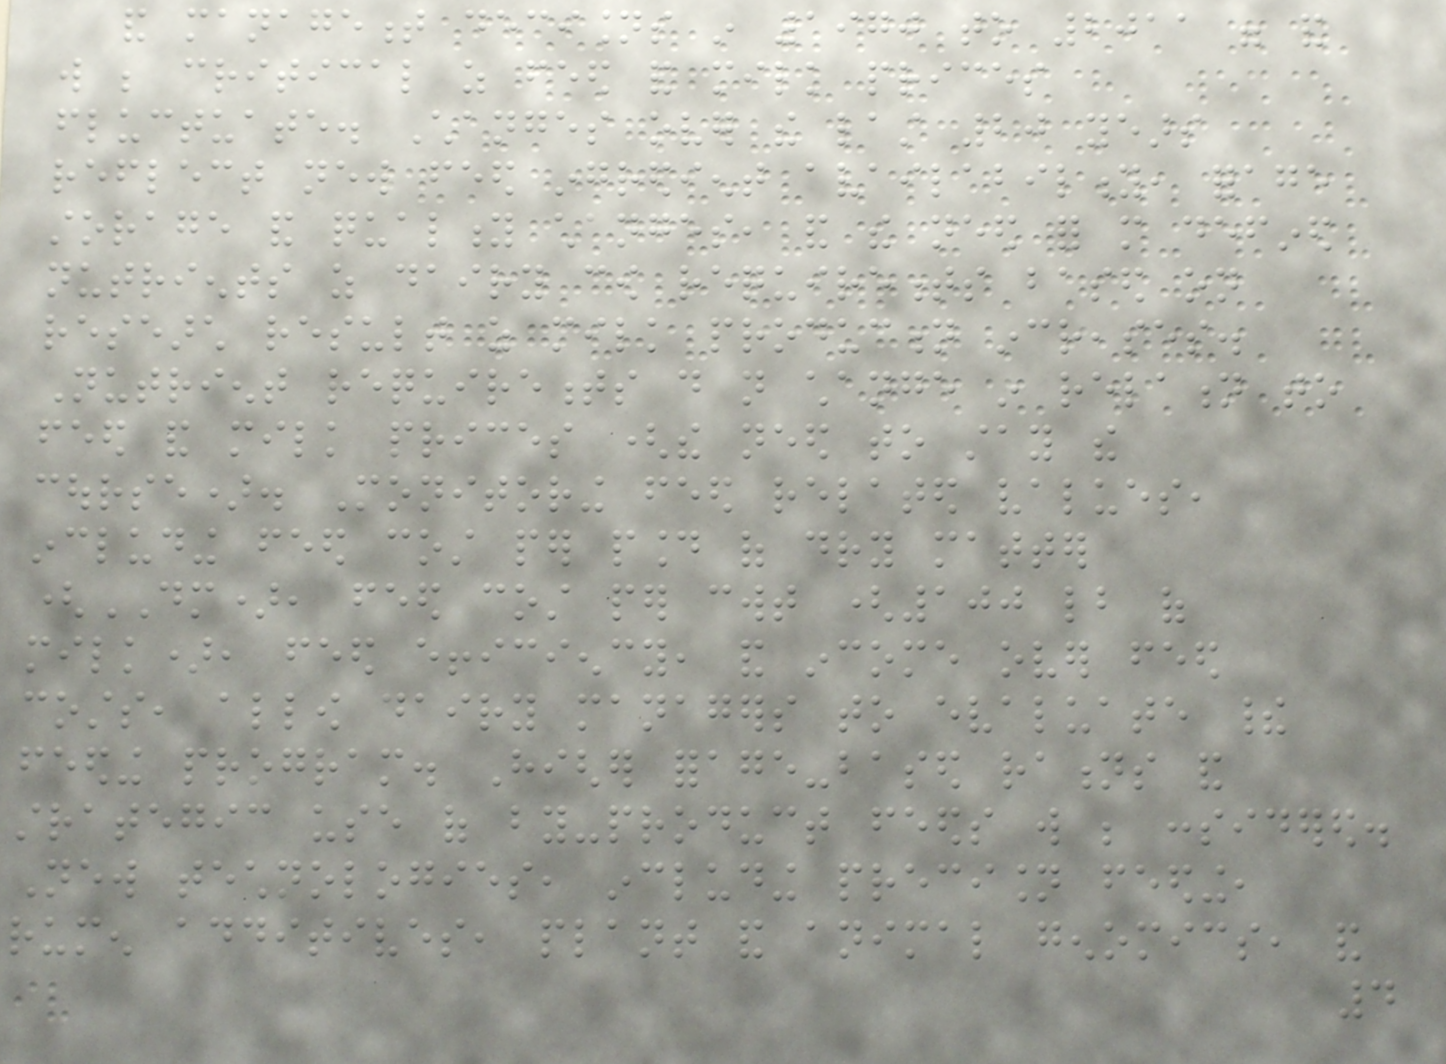and management decisions in 1970 to 2011 were and
will be critical as feed and milk prices
fluctuate. Changes over the last 20 years
reflect new feed ingredient availability, forage
storage and quality changes, and the need for more defined
nutrients as dairy cow requirements based on
research result as milk production increases.
Nutrient requirements do not change in relation to
feed and milk prices (the need to stay the
course). Monitoring feed related values,
including feed cost per pound of dry matter
(DM), feed cost per cwt (100 lb of
milk), feed efficiency, and income over feed
costs, allow dairy managers to evaluate their
feeding program. Higher forage-based rations and
strategic use of by-product feeds will be considered.
New technologies, including precision feeding,
rumen additives, plant and animal genomics, and
4
